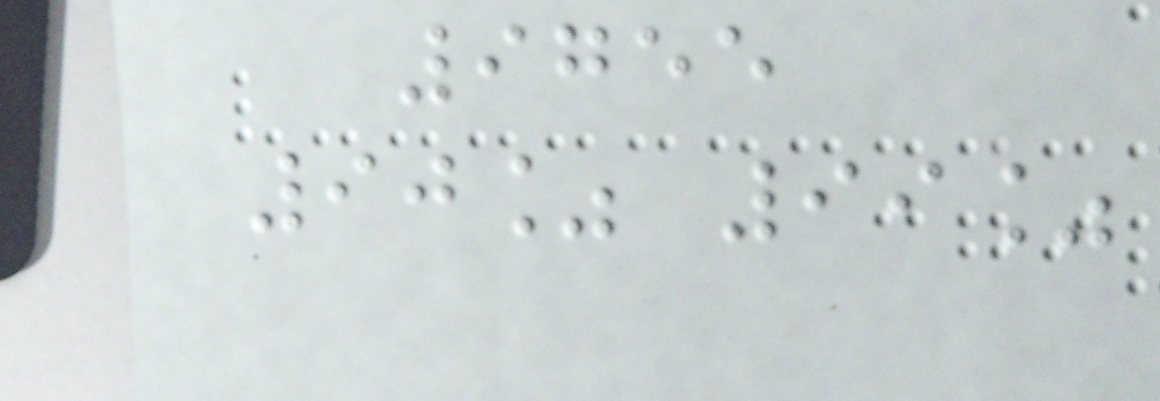9755
90% 99%
